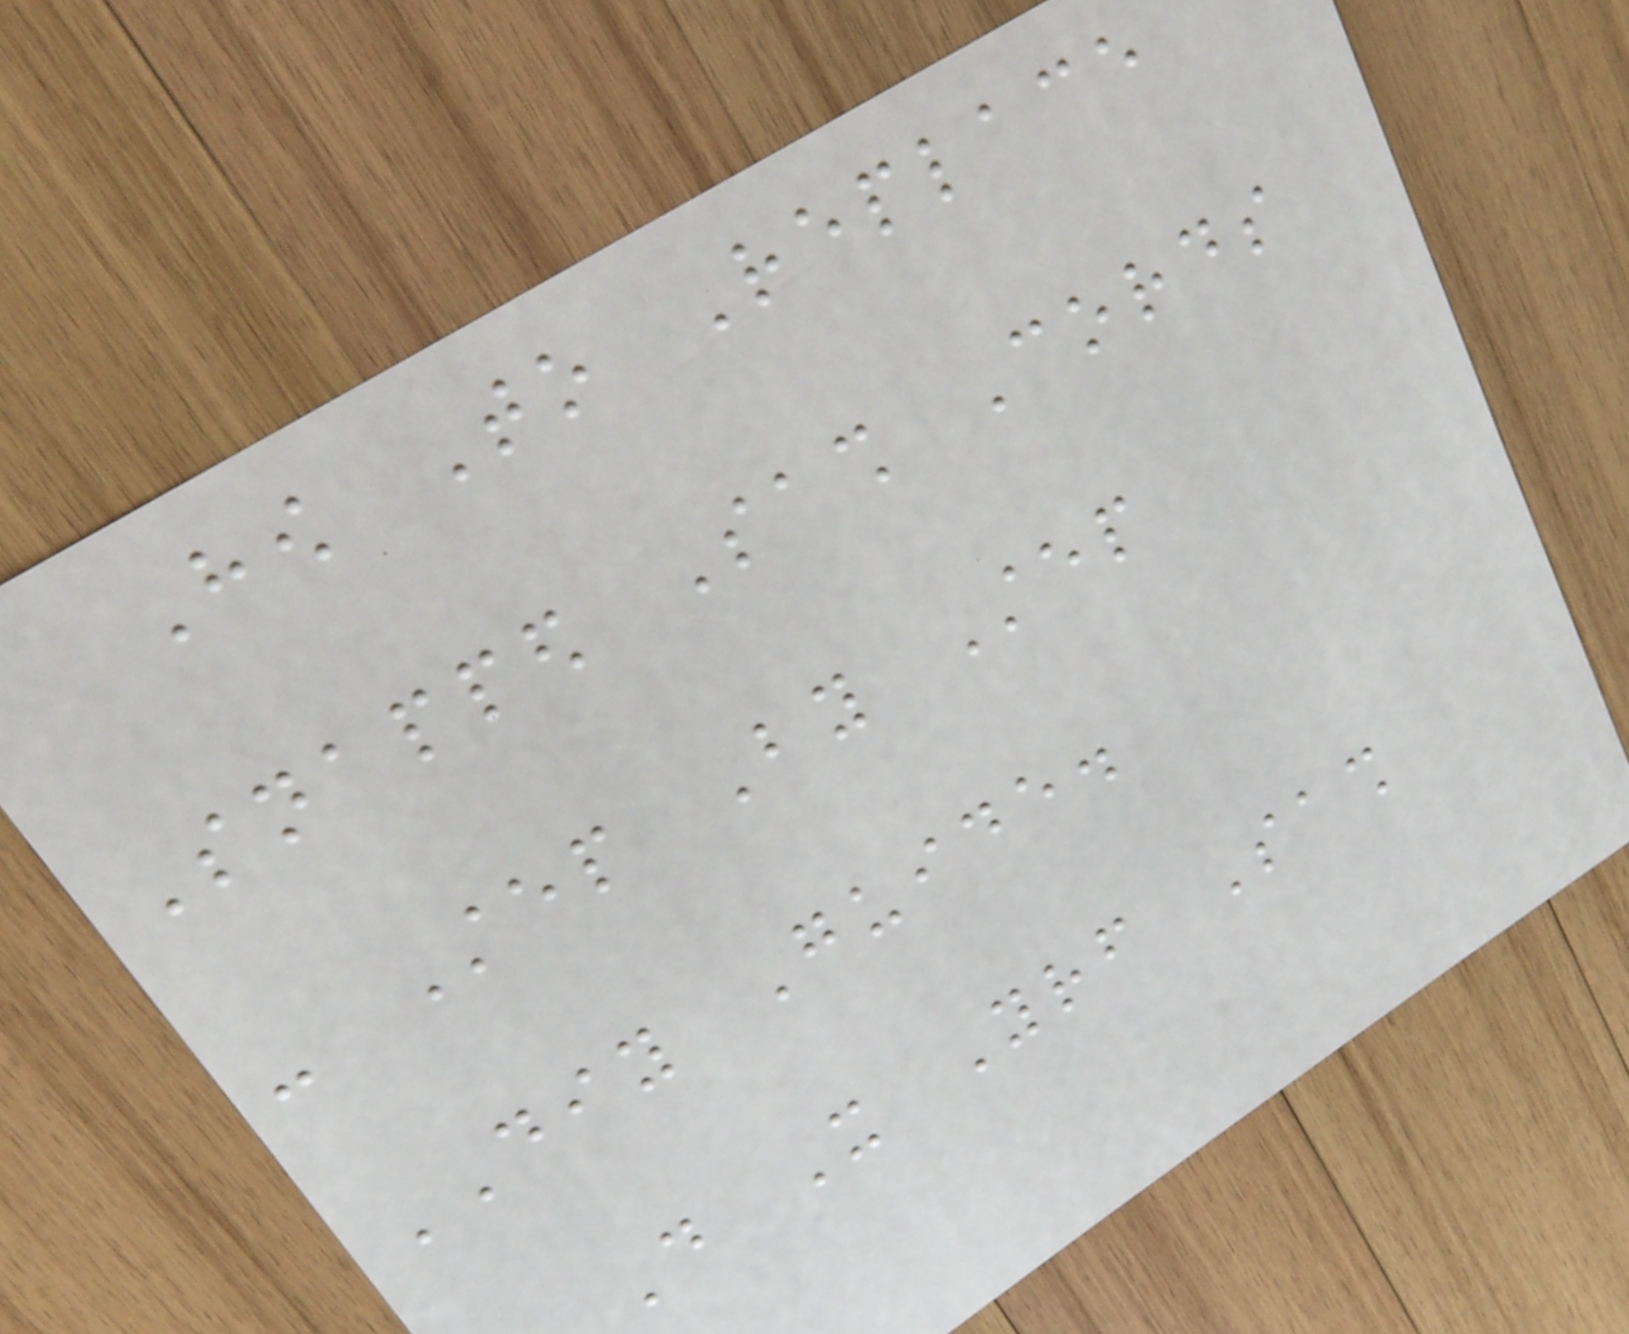How To Replace
Snapped Sash Cords
- Step By Step
DIY Guide.
Do It Yourself Sash
